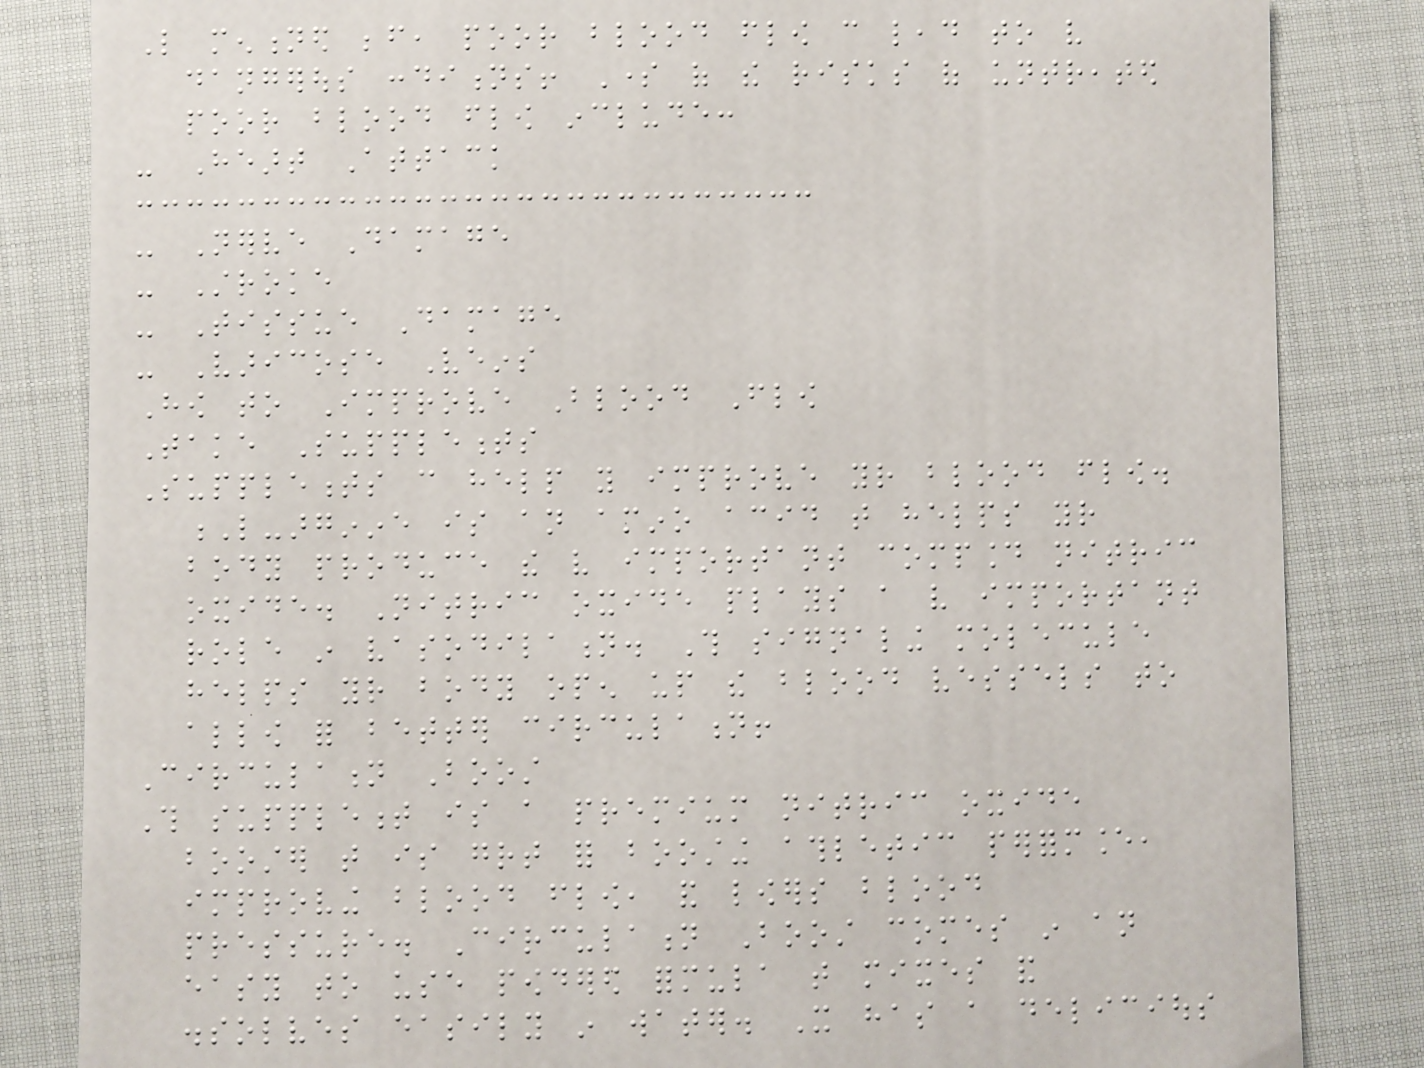Like mentioned before, poor blood flow can lead to very
dangerous conditions! Some of the risks of untreated
poor blood flow include:
- Heart Attack
- Nerve Damage
- Stroke
- Tissue Damage
- Varicose Veins
How to Improve Blood Flow
Take Supplements
Supplements can help you improve your blood flow.
L-arginine is an amino acid that helps your
body produce the very important compound nitric
oxide. Nitric oxide plays a very important
role in vasodilation. This signaling molecule
helps your body open up the blood vessels to
allow for better circulation!
Circulation Boost
This supplement is a premium nitric oxide
booster that is great for boosting athletic performance,
improving blood flow, and lowers blood
pressure. Circulation Boost comes in an
easy to use powdered formula that mixes and
dissolves easily in water. It has a delicious
